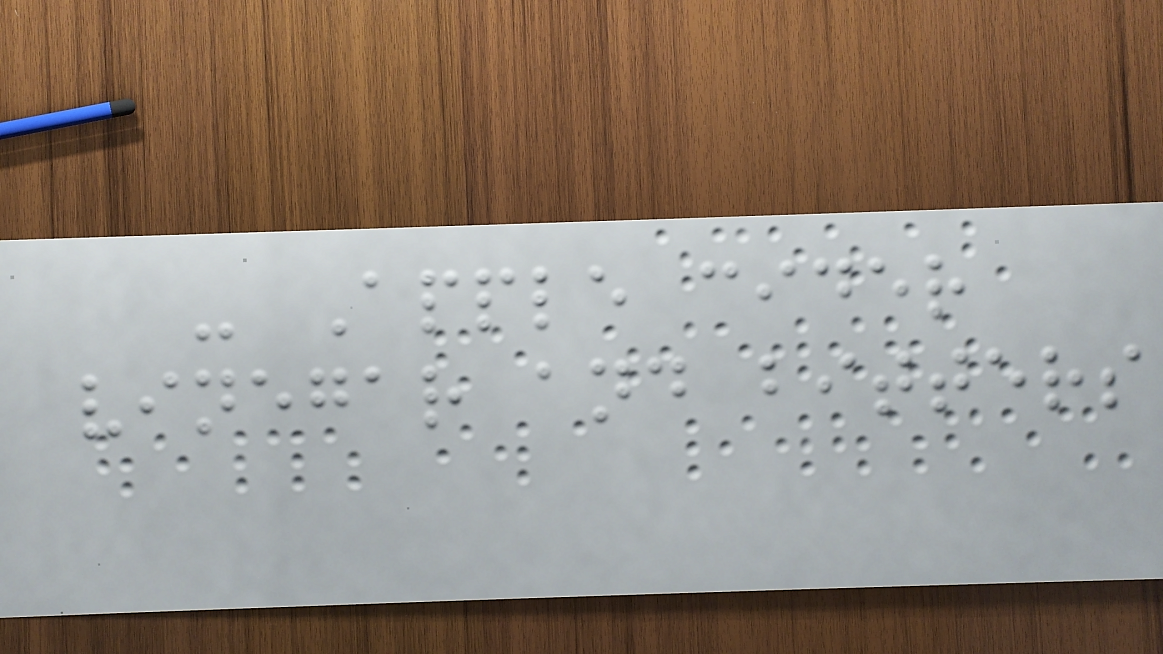- Apple cider
vinegar and bitters
